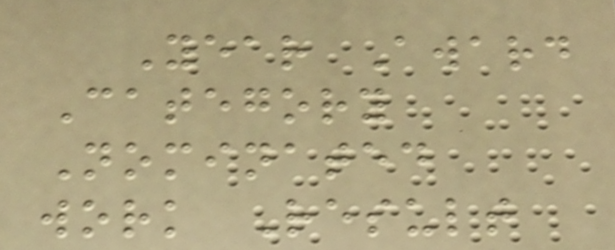Year Award
Category
Nominated
work Result
